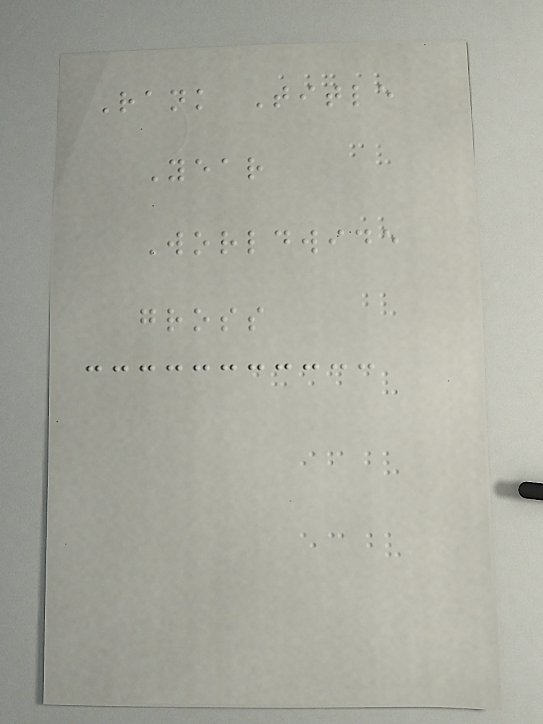Rank Title
Year
Worldwide
gross
